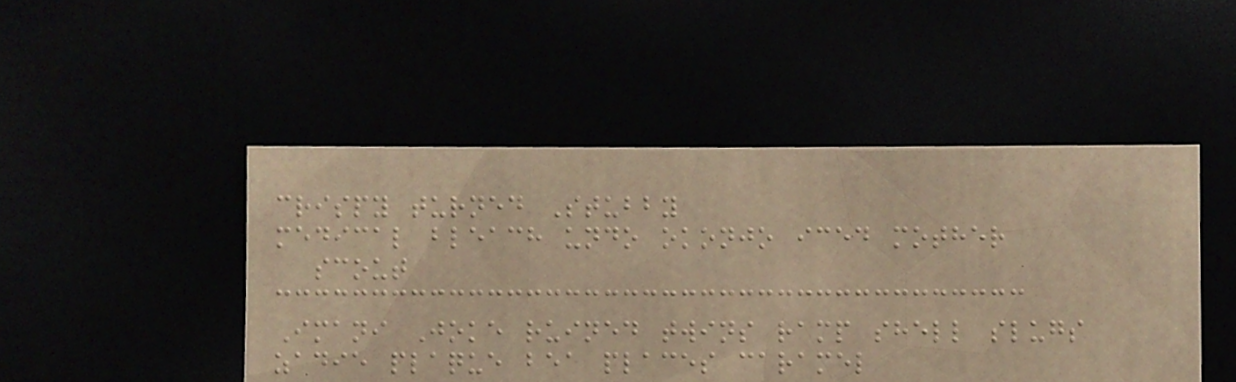crispy turned Stubby
medical bleach undo okonjo iced mother
scout
Imani Joke ruined twins ramp shell slugs
zadie plaque bea places caramel
